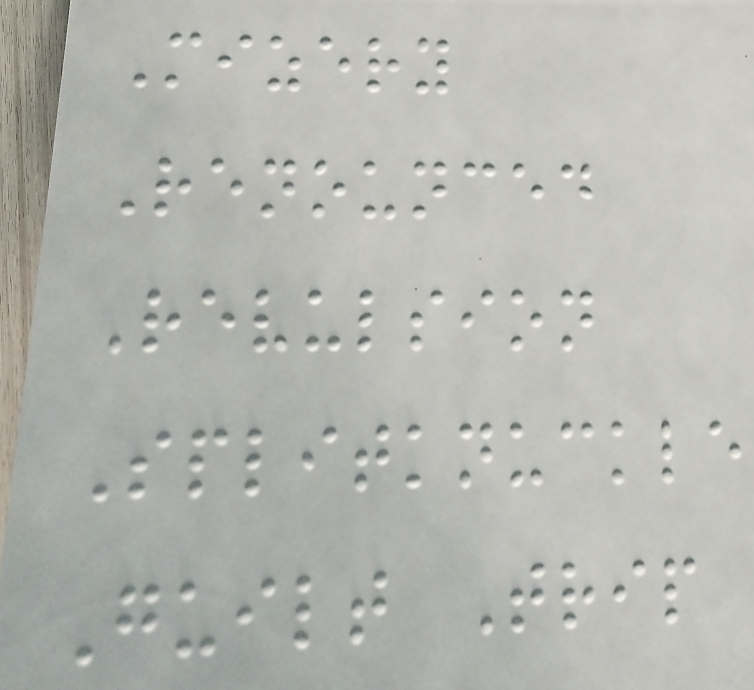Mizery
Renounced
Revulsion
Splitknuckle
Guilt Trip
